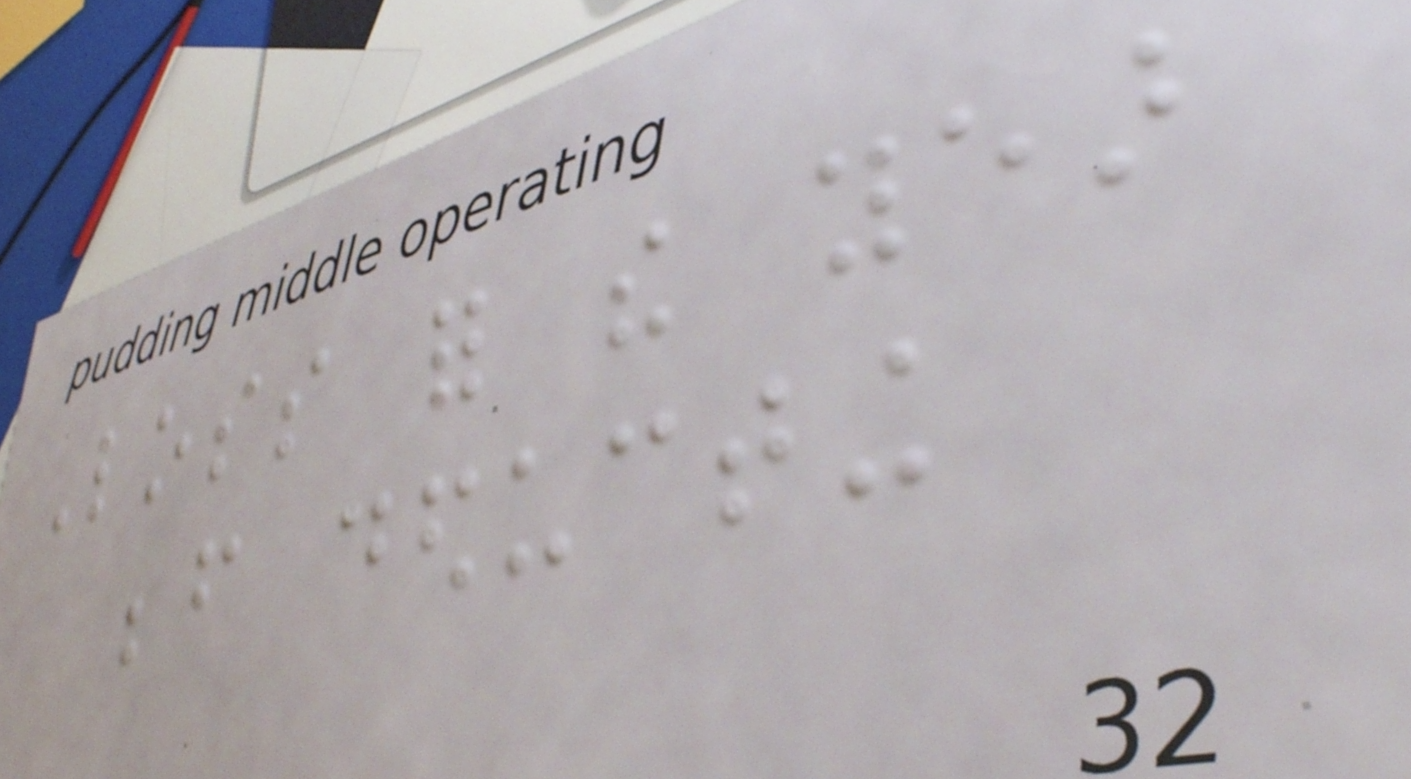Loss for the year
before deducting
